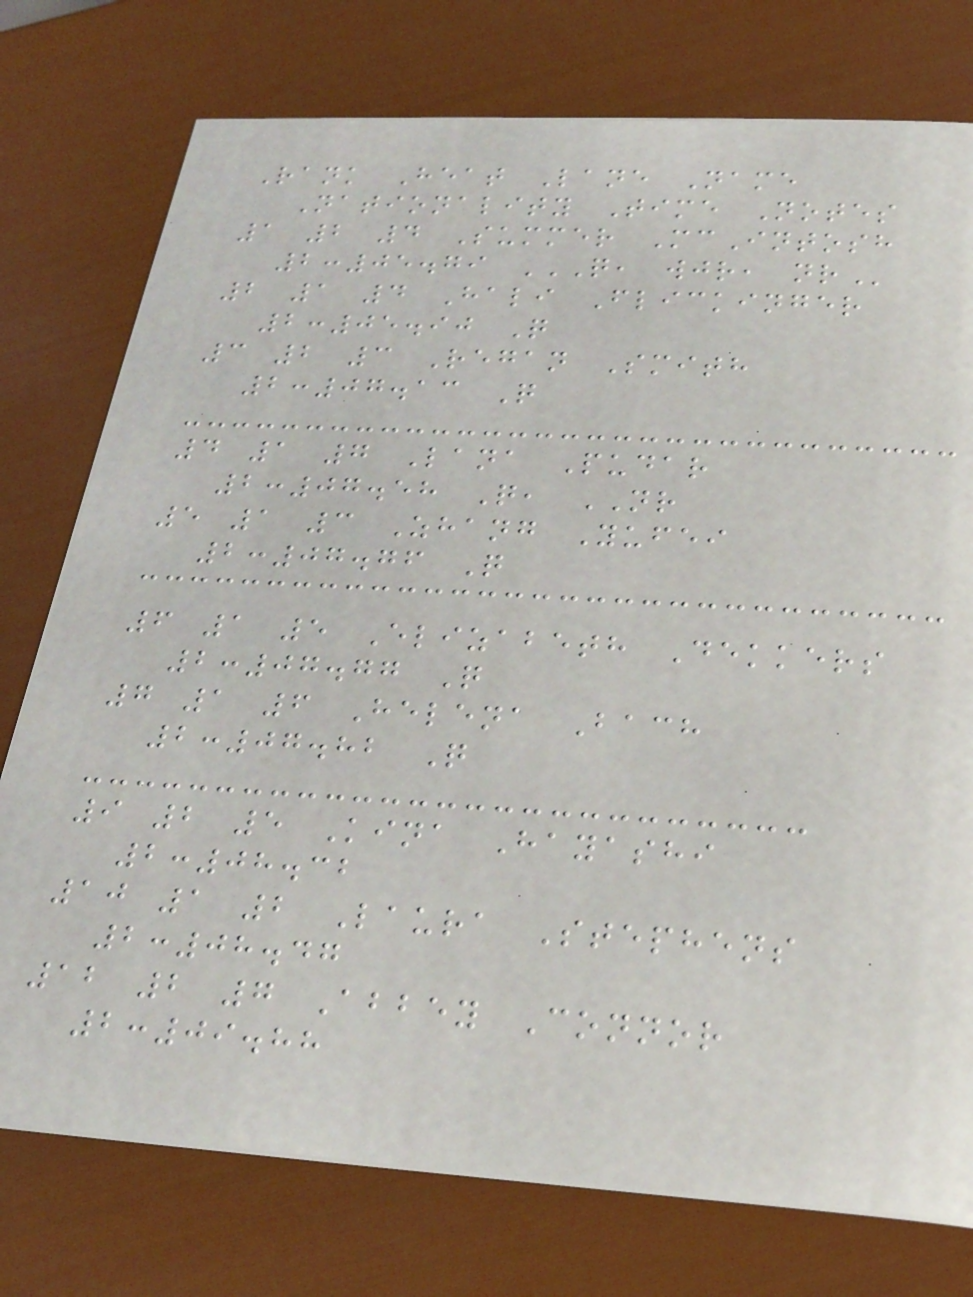Rank Heat Lane Name
Nationality Time Notes
1 2 4 Summer McIntosh
2:05.79 Q, WJR, NR
2 1 4 Hali Flickinger
2:05.90 Q
3 2 3 Regan Smith
2:07.13 Q
4 1 7 Lana Pudar
2:07.58 Q, NR
5 1 3 Zhang Yufei
2:07.76 Q
6 1 5 Elizabeth Dekkers
2:07.77 Q
7 1 6 Helena Bach
2:07.82 Q
9 2 5 Kina Hayashi
2:08.32
10 1 2 Laura Stephens
2:08.47
12 2 7 Abbey Connor
2:09.88
